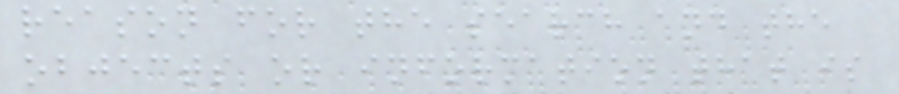reason for the search and the
objects or information that is
